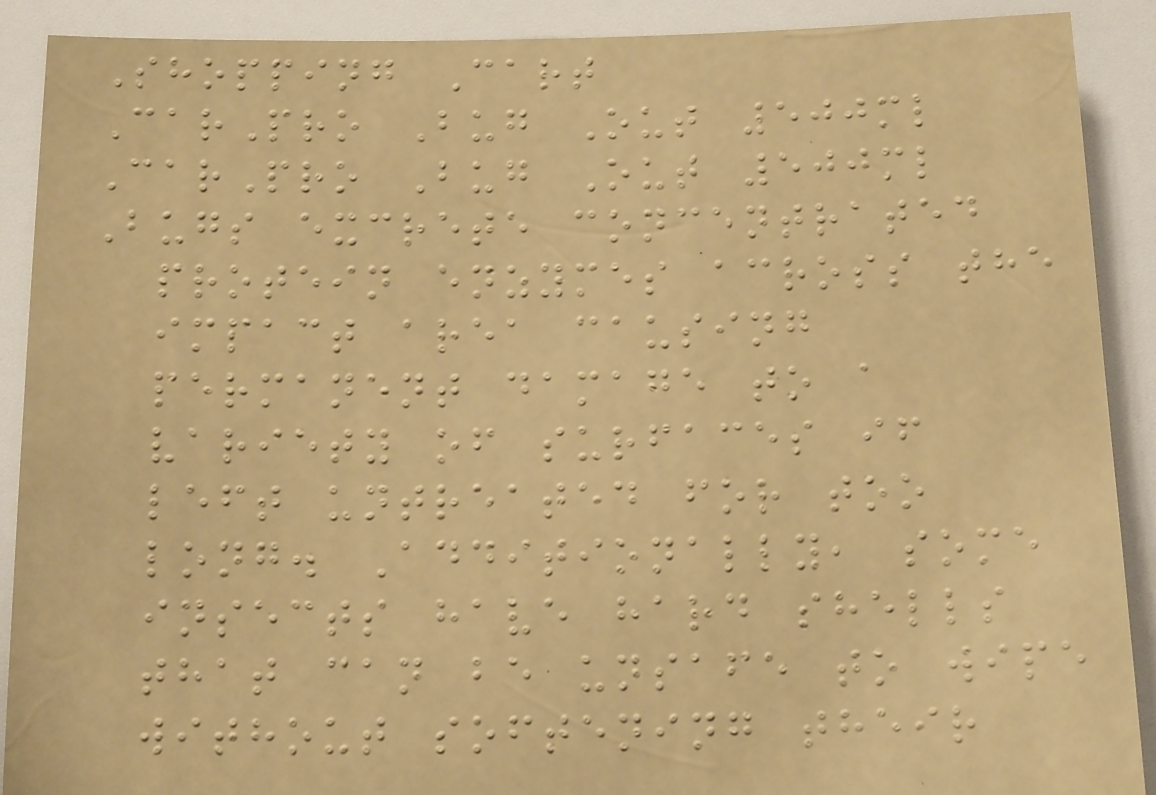Shopping Cart
CarPro Bug Out 500ml
CarPro Bug Out 500ml
Bugs excrete concentrated
protein enzymes across the
impact area causing
permanent damage to a
variety of surfaces if
left untreated for too
long. Additionally, some
insects have hard shells
that can be unsafe to wipe
without softening their
